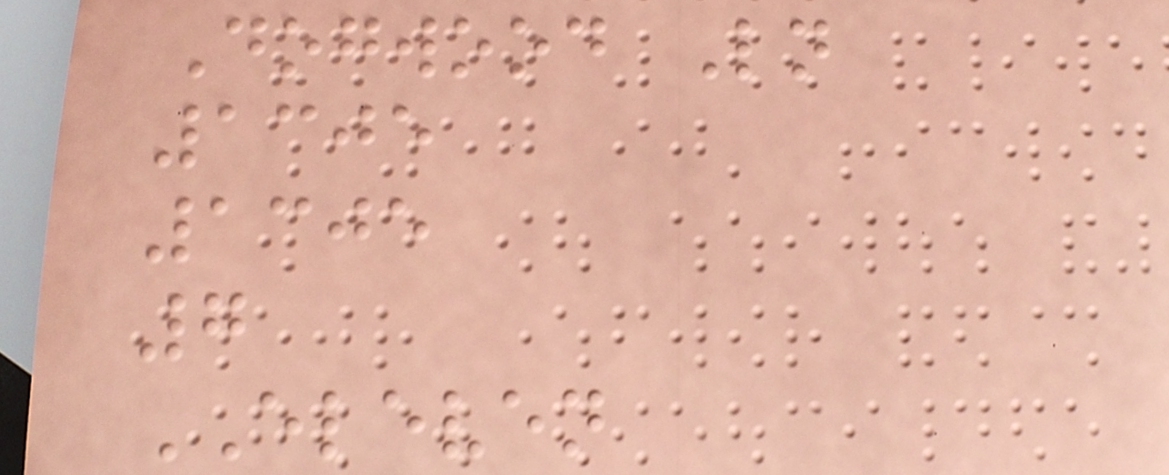Dogwood Ln
1305
1305
7
ELEVEN
